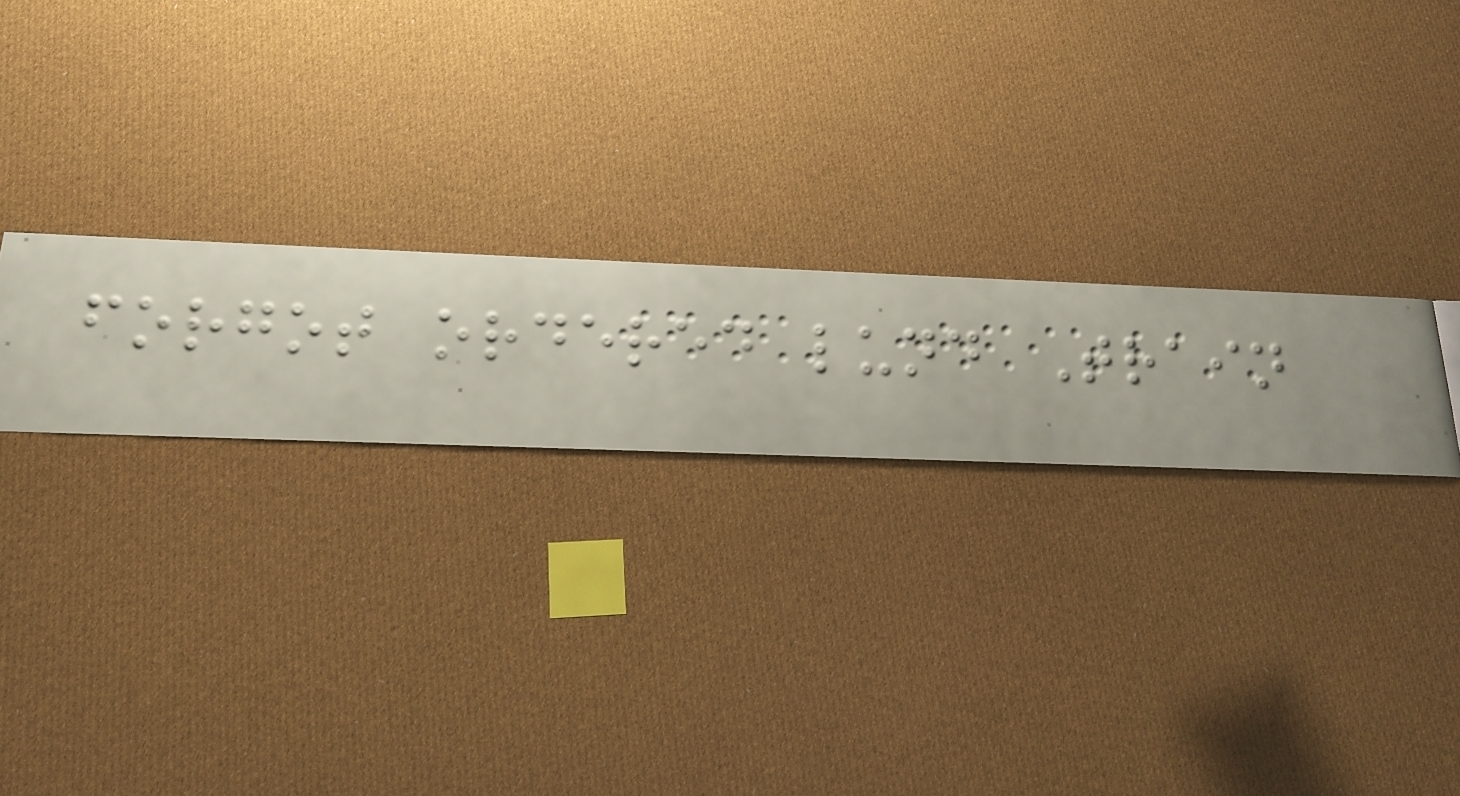forgot ordered lund Train
